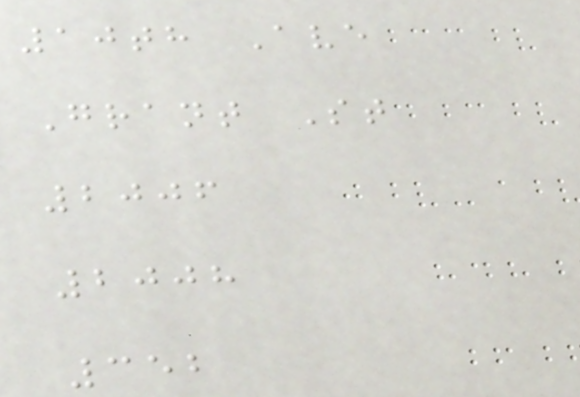10th Ave
Grant St
2006
2008
352
